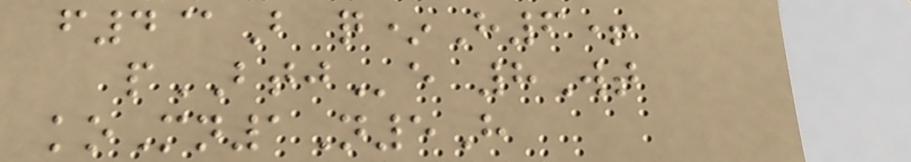f4@B q*H6+
pBTJe 8Wt
koMn1N5H
